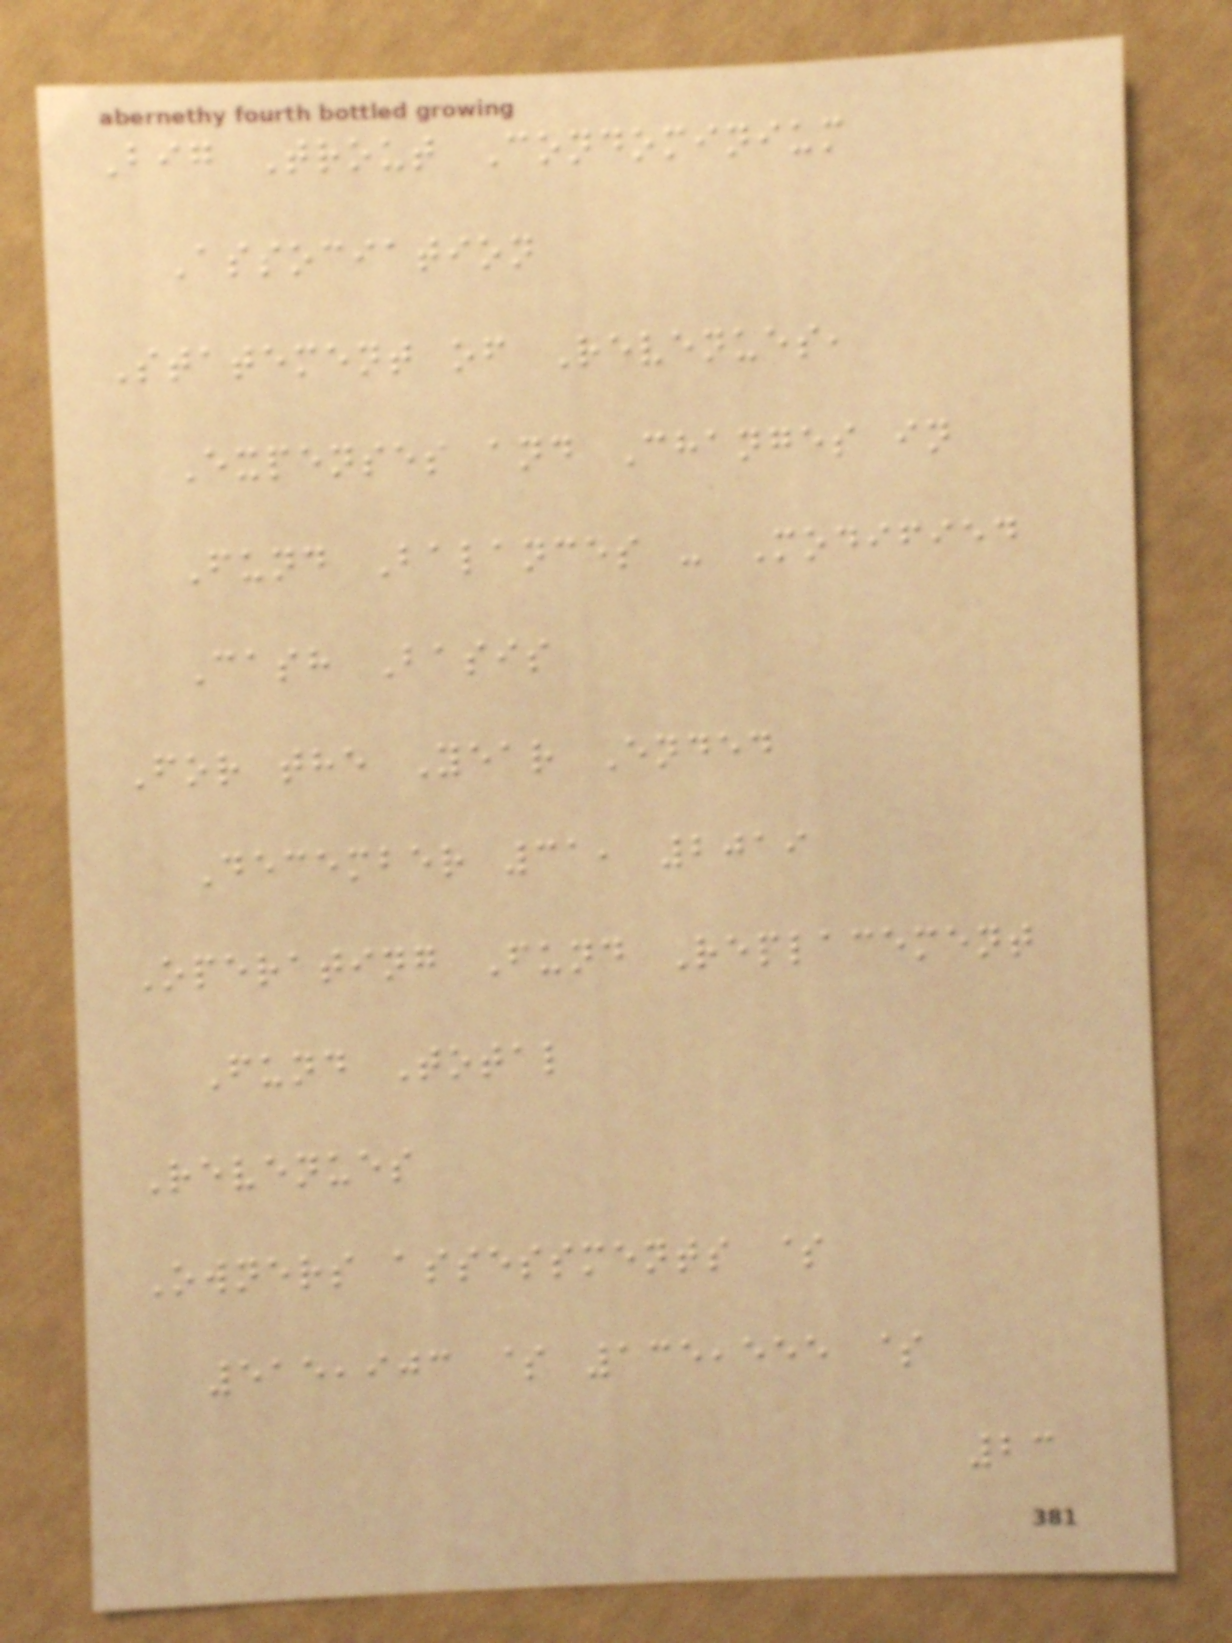Big Trout Condominium
Association
Statement of Revenues,
Expenses and Changes in
Fund Balances - Modified
Cash Basis
For the Year Ended
December 31, 2019
Operating Fund Replacement
Fund Total
Revenues
Owners assessments $
515,903 $ 135,555 $
23
